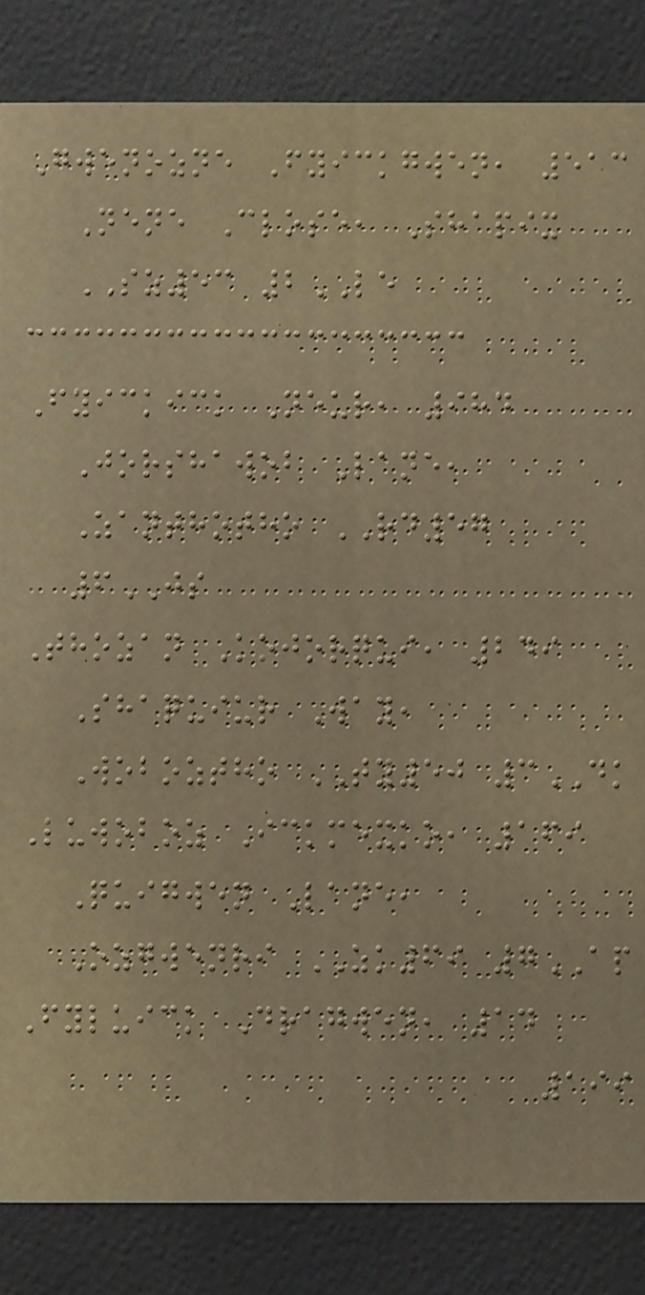Gwenozne Fyickgwen, 513
Nene Close, Shapix
SZ53 2LE
Fyickick Neur, 984
Jorshawob Lane,
Zanthotho RD57
6JS
Thozan Kojorqui, 249
Shaquiur Way,
Woboztho TY50 3DK
Luwoboz Ickmexko, 169
Quigwen Lane,
Ozgwenri ZK69 7AP
Fyluick Dragwen, 14
199
